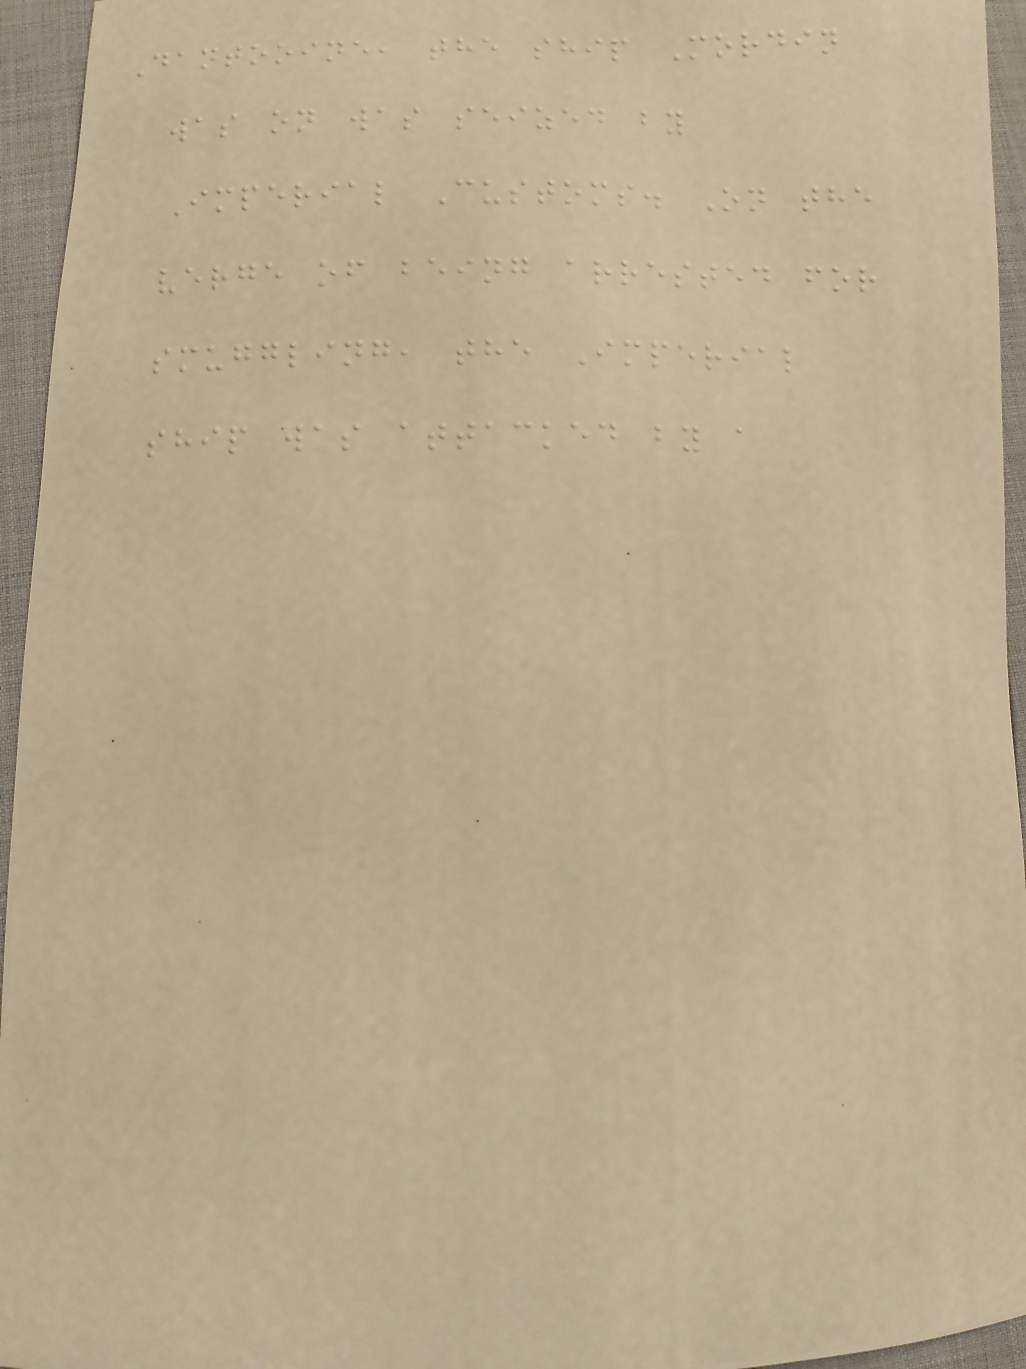Dantooine, the ship Mordin
was on was seized by
Imperial Customs. On the
verge of being arrested for
smuggling, the Imperial
ship was attacked by a
